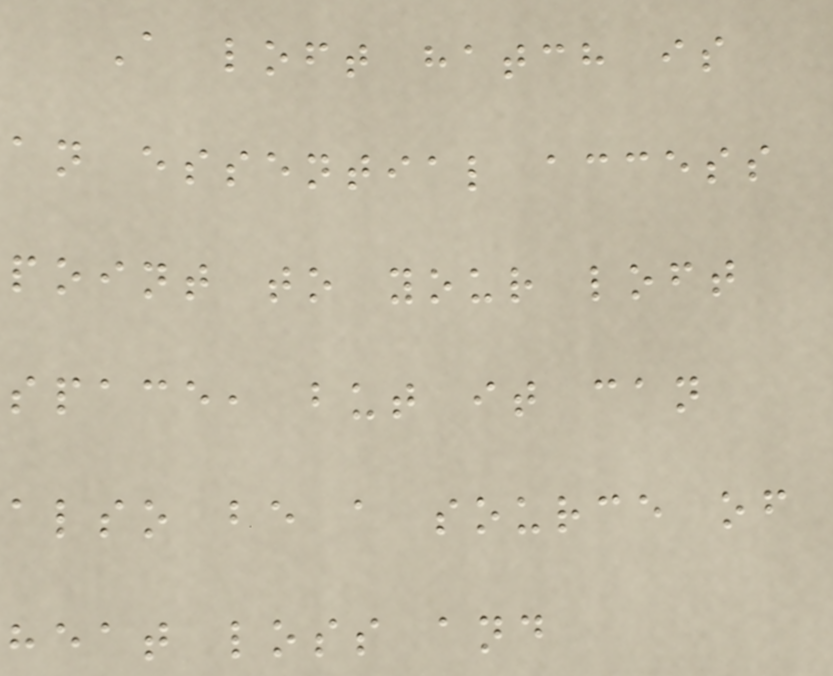A loft hatch is
an essential access
point to your loft
space, but it can
also be a source of
heat loss and
